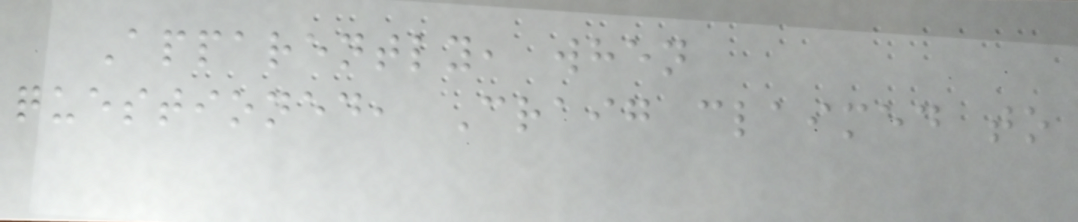Apparently, when
questioned, Craig claimed to
